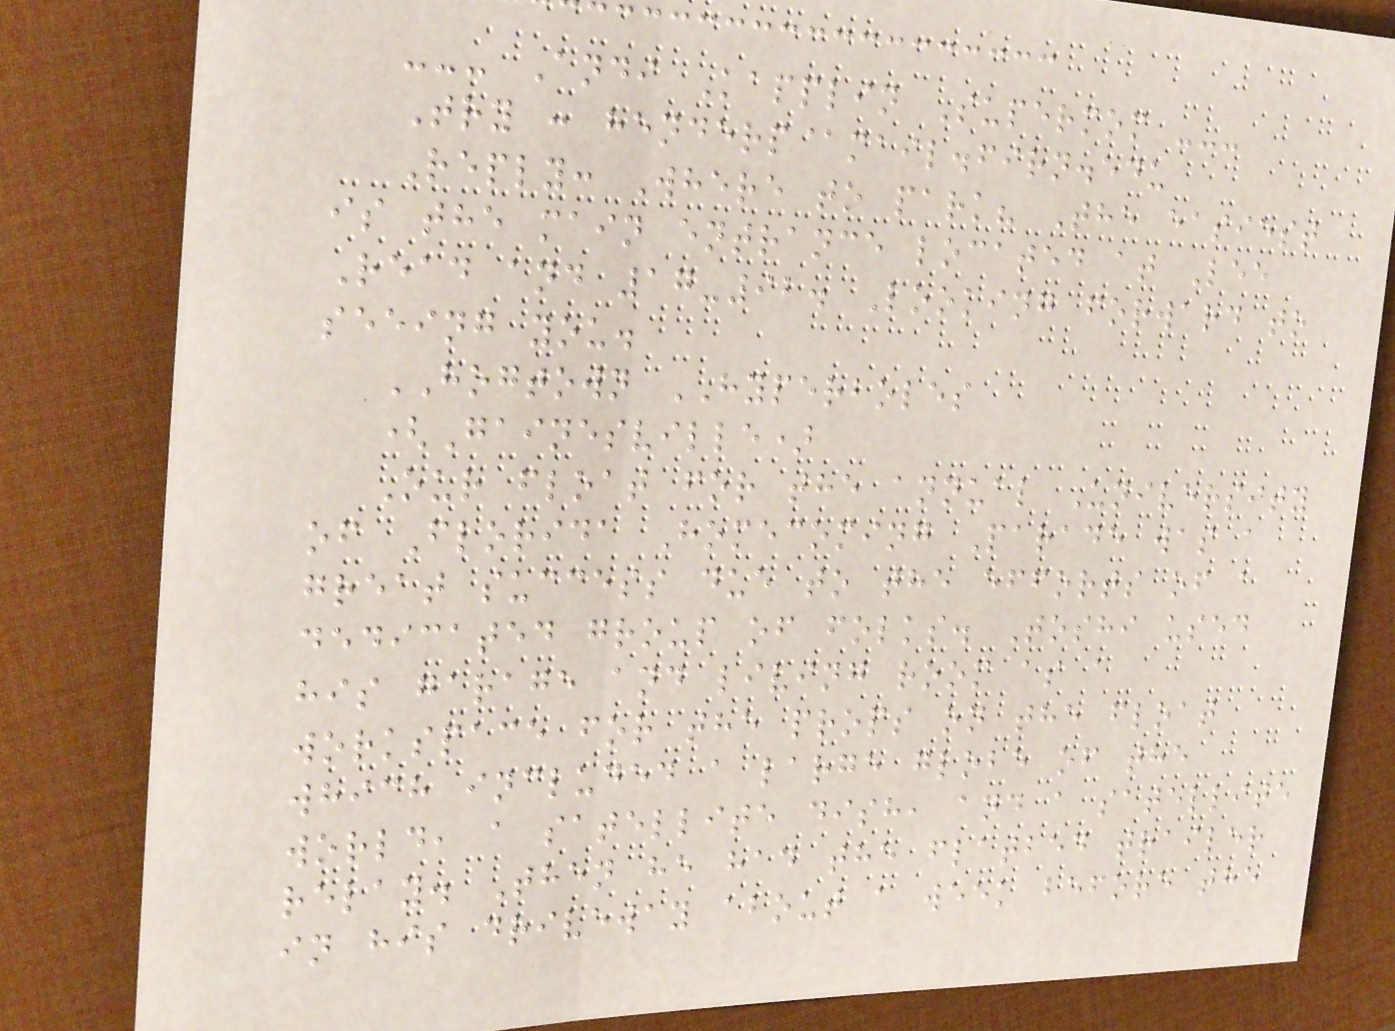--- Andi Kapplin Supermom ---
Try : henderp@mail.firn.edu
Reply: Where to park? The easiest
is the main entrance located at Lee
Read and 17-92. Looking forward to
seeing you.
HOGTOWN HYPERBOLES
(Gainesville)
Our float for the annual University
of Florida Homecoming Parade was a
great success due to the efforts of a
dedicated group of folks. Toshi used
his garage and living room as a
workspace for the props on the float
which included a large globe of the
world, a satellite dish, and a satellite
relay. Then he had the flatbed trailer
in his driveway about a week before the
